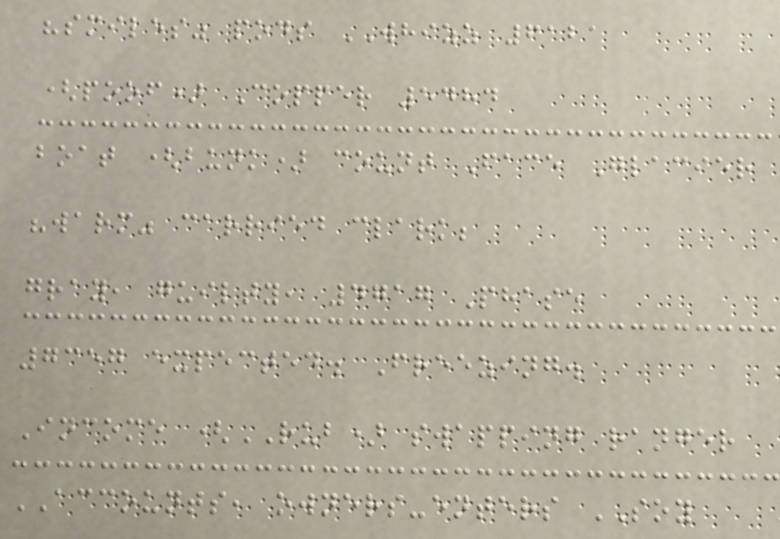"smiles" pods WHIZZ 6121
(poof) Copper 5484
boat (bunk) count Face Glacier
"warm" carried clark;
gray, guilty, 4717 Phase
7357 expected. Freezing.
Income (RUB) swapping ranger
ACCOUNTS, owners-enters SOY
